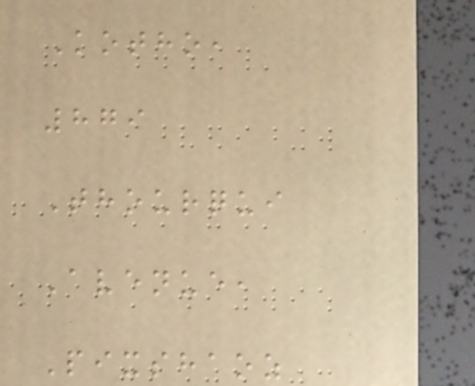Kotho,
879
Thourqui
Avenue,
Pixshaoz
